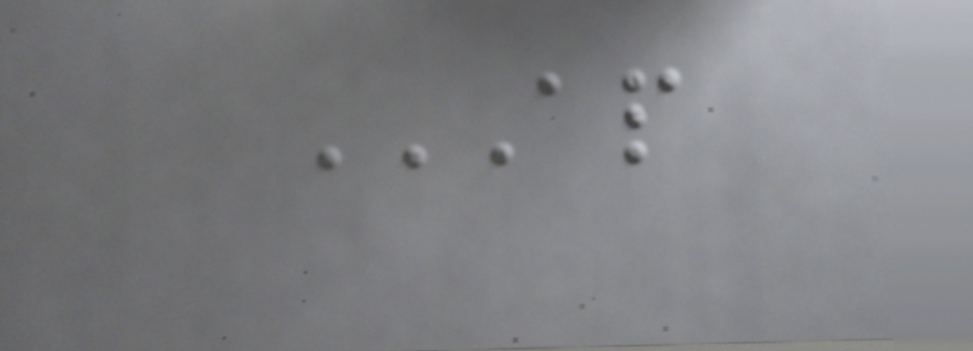AP
